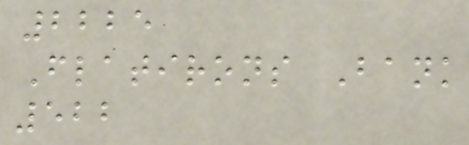2225
Flatirons Bank
522
